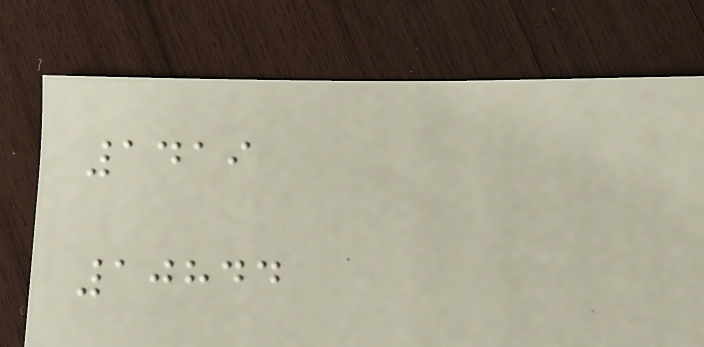1419
10844
